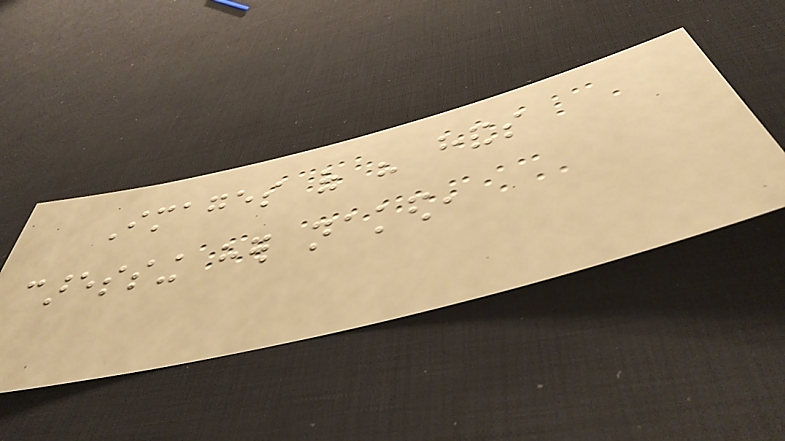Images of his hands
caressing her naked,
